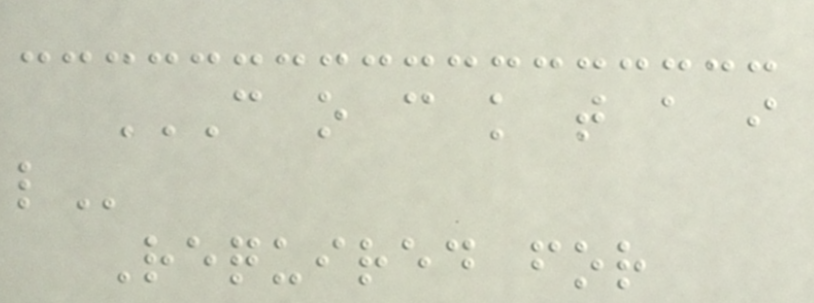C O C K T A I
L
Required for
